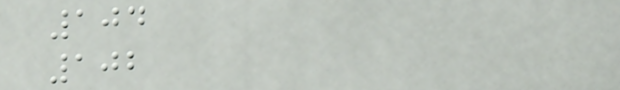104
102
